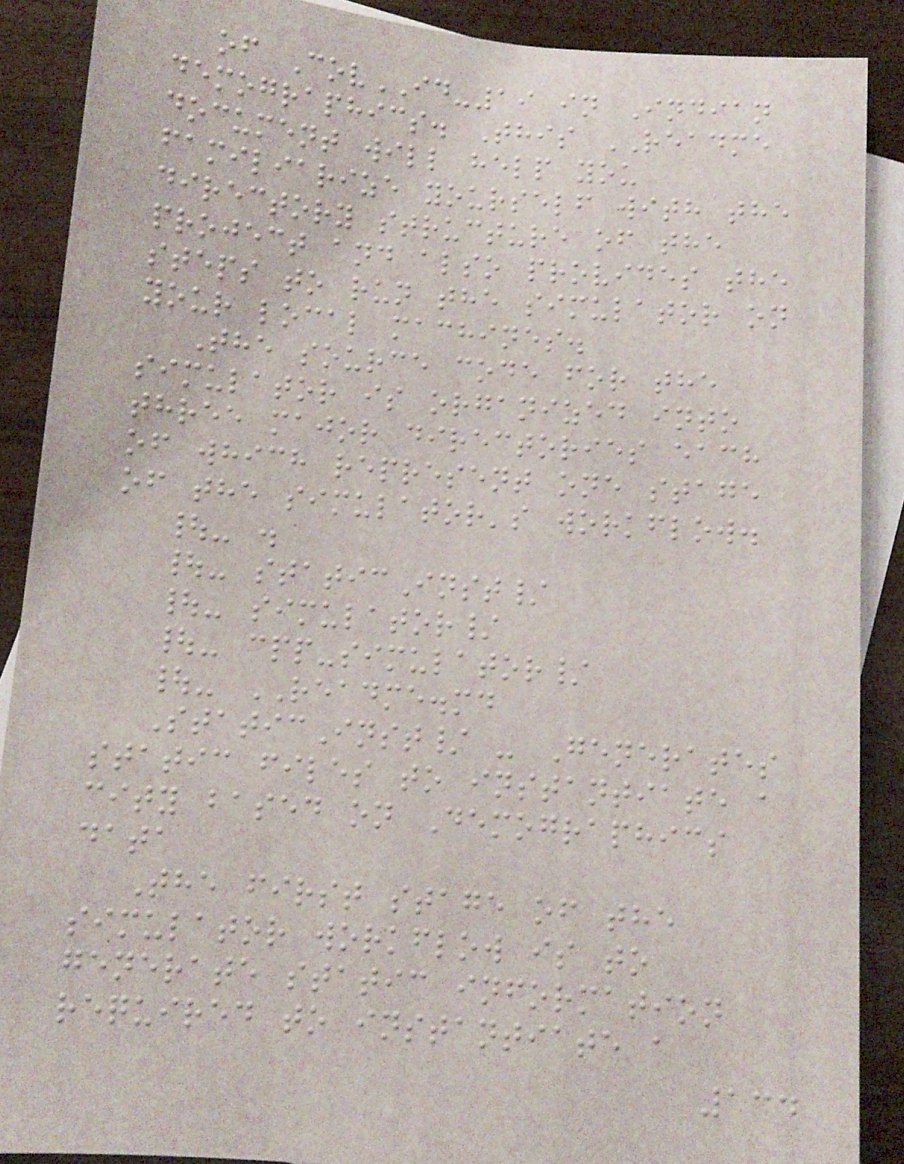of CovID-19 in Indian
demographics. This README
document will help you
familiarize yourself with the
directory structure of the
project and also provides the
steps to run the simulator on
your local machines.
The source code for the
simulator is organized into
three major directories each
of which represent one stage
of the simulator's workflow.
|- .
|- staticInst/
|- simulator/
|- cpp-simulator/
|- README.md
StaticInst/ - Generates
static files to instantiate a
city based on Demographics
data
The first stage of the
simulator workflow is to
generate static information
required to instantiate a
134
